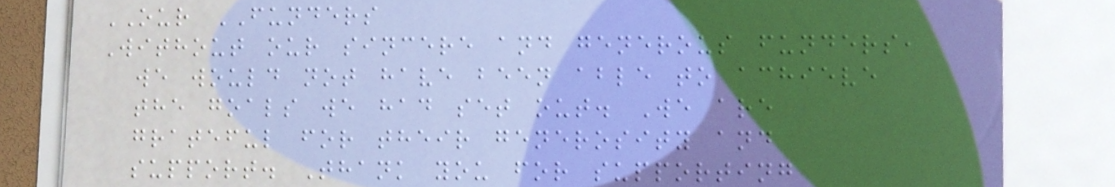OUR FUNDERS
Without our sincere and generous funders,
we would not have been able to achieve
the goals we had set out. We are
grateful for their generosity and
support. Thank you for supporting
